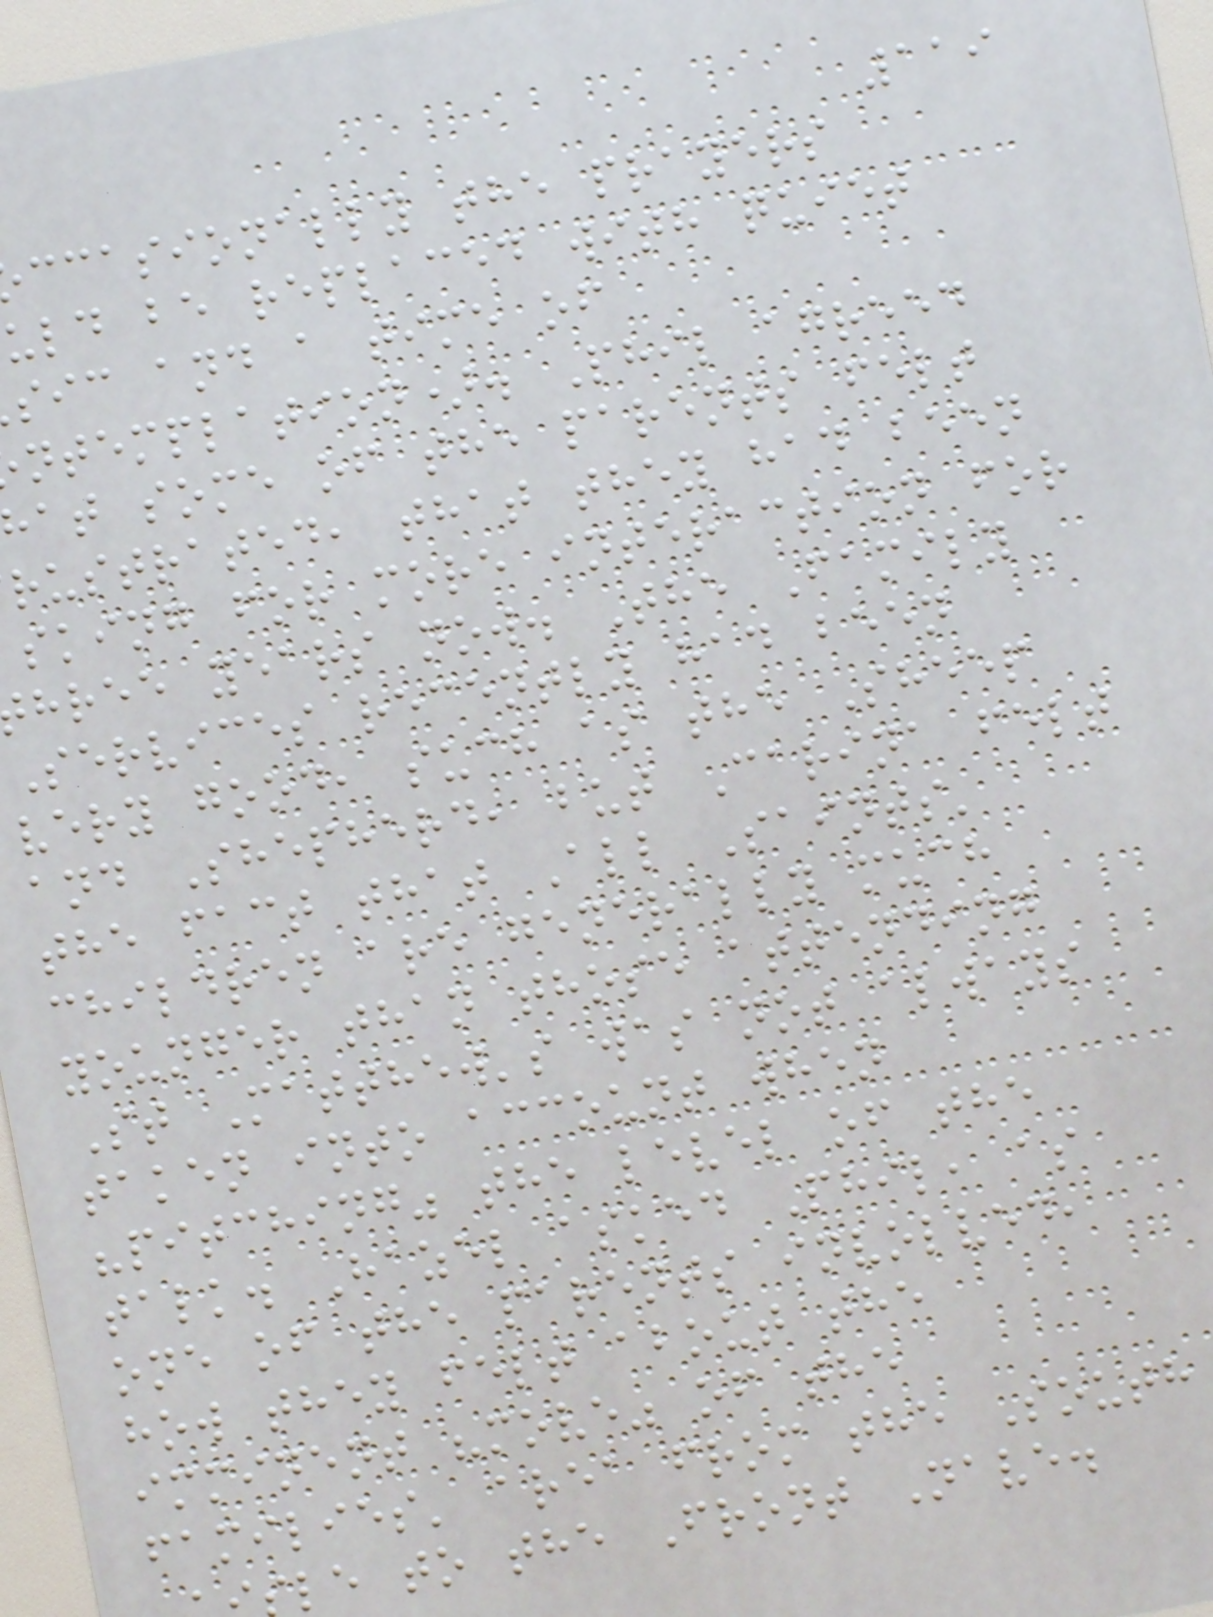119
ccasionally the prayers
uld be replaced with quiet
sic and a time of
ntemplation). Phil agreed
at some of the parents felt
rustrated, that they had been
sking for more interaction for
hree years now. The Family
Services recently had been
very good, such as the Sheep
and Shepherd, but Carina felt
the fact that All Saints'
children are generally much
younger than those attending
St Matthew's was not always
taken into account when
"pitching" the level of the
talk. Hazel asked Phil, as
one of the parents involved,
how they felt about the
imminent "move" of the
families' area from the South
le to the Front Nave.
